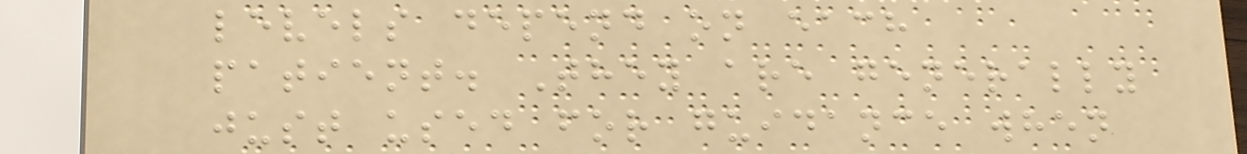levels depend on each
patient. They are generally
just used for guidance when
